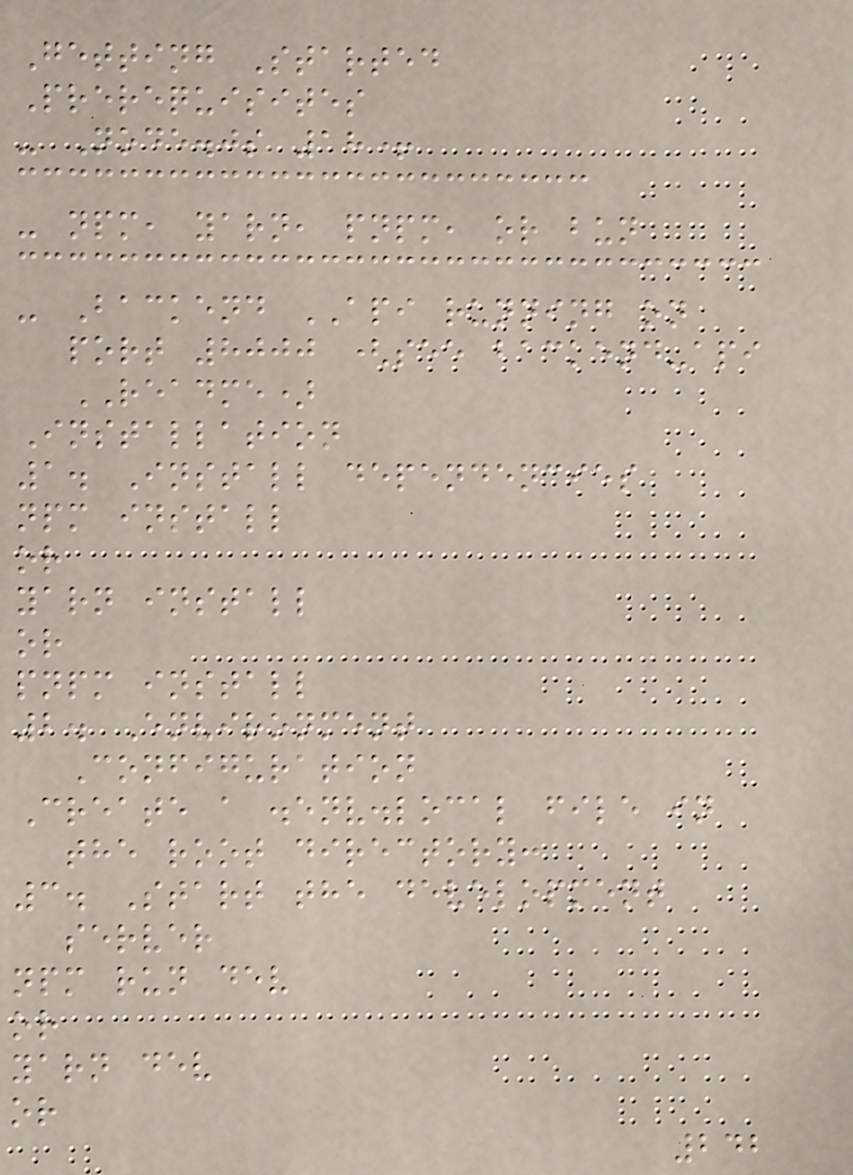Getting Started
Prerequisites
- Node.js 18+
- npm, yarn, pnpm, or bun
- Backend API running on
port 8000 (see backend-api
README)
Installation
1. Install dependencies
npm install
or
yarn install
or
pnpm install
2. Environment
Configuration
Create a .env.local file in
the root directory:
3. Start the development
server
npm run dev
or
yarn dev
or
242
